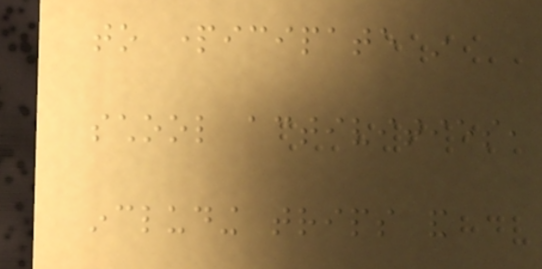to participate in
school activities,
including trips and
